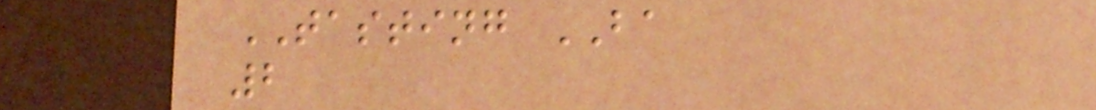TASTING BA
2
